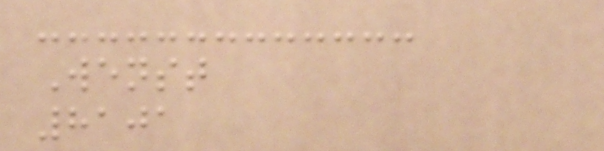Wenst
8101
